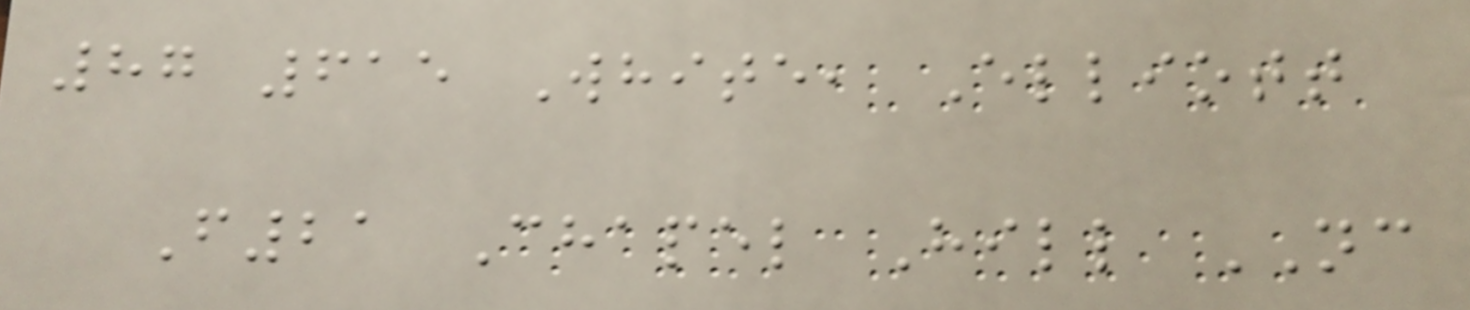87 615 White, Elliott
F21 Chapel Hill NC
